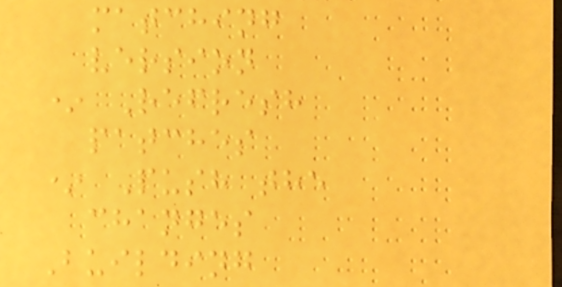matching
version
* Refresh
patches
* Push the
changes
Building
